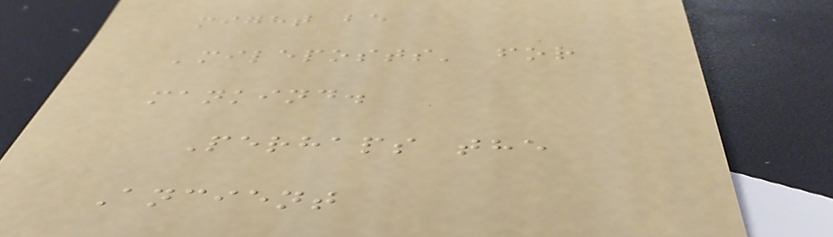might be
'mileposts' for
mankind.
Perhaps the
Ancient
